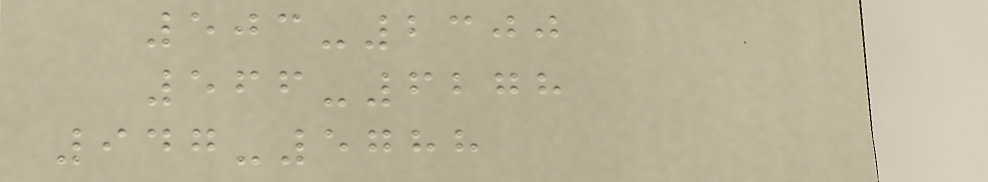503-2300
566-6278
947-5788
